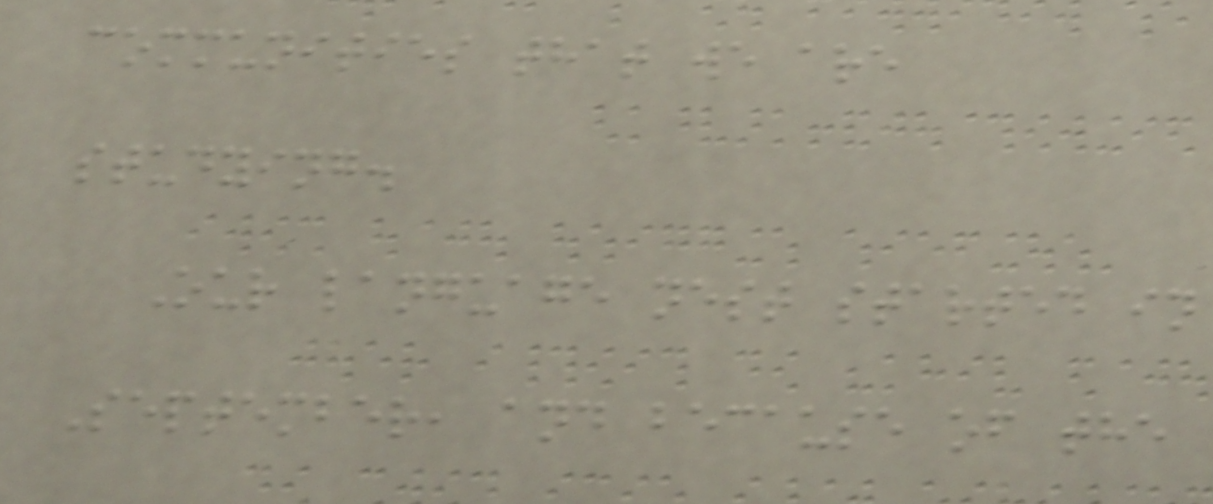communities that we are
studying.
Our language nest started in
September, and because of the
